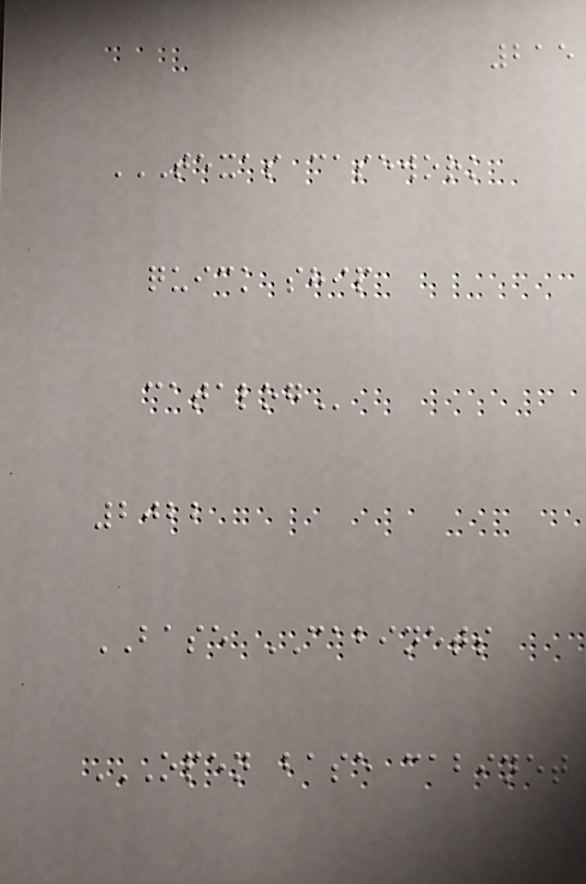215
TEXAS CASEWORK
QUICK SHIP
CATALOG
2022
BASE CABINETS
OPEN BASE CABINET
